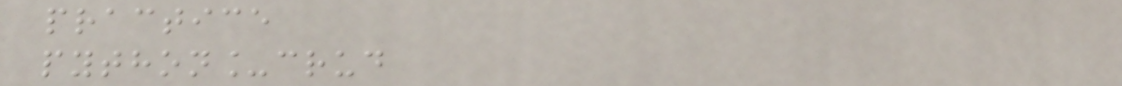practice
python_crud
